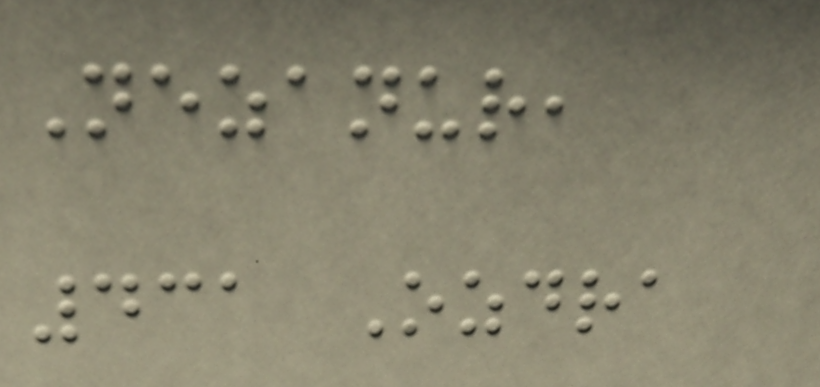Nezanur,
431 Ozdra
